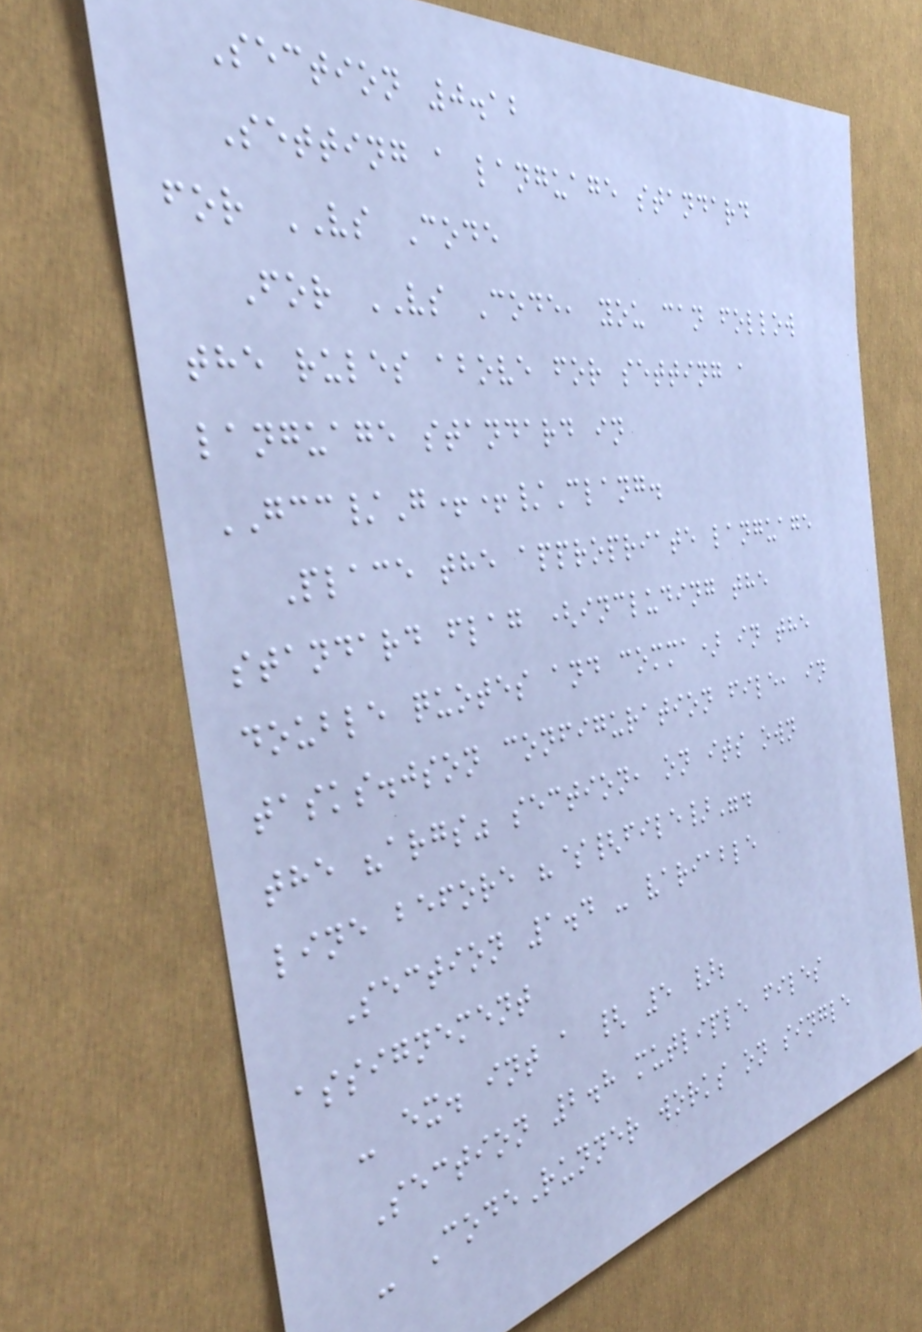Section 0.12
Setting a language standard
for VS Code
For VS Code, you can follow
the rules above for setting a
language standard in
GCC/G++/Clang.
Place the appropriate language
standard flag (including the
double quotes and comma) in the
tasks.json configuration file, in
the "args" section, on its own
line before "${file}".
Section 1.4 - variable
assignement
- ex. int a { 5 };
Section 2.8 mutliple files
- CodeRunner works on single
